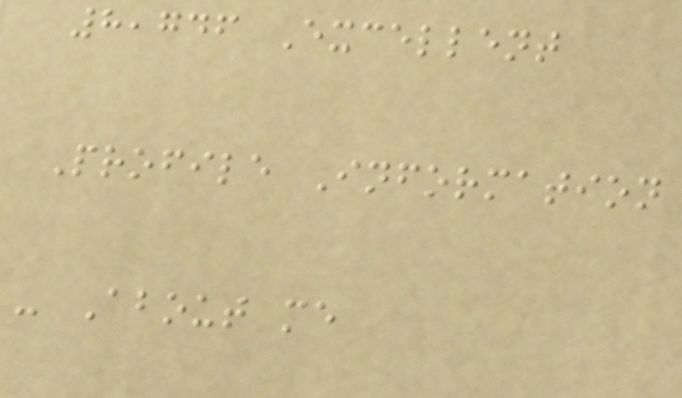8,746 Excellent
Profile Information
- About me
